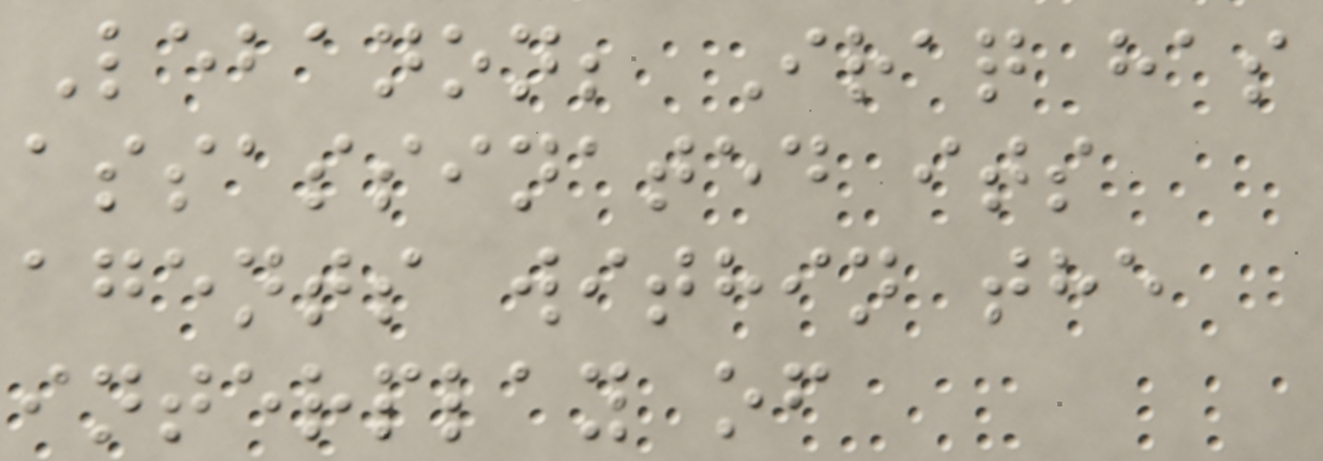Lebanon; Iraq has
assassinated its
agents within the
interplay of
